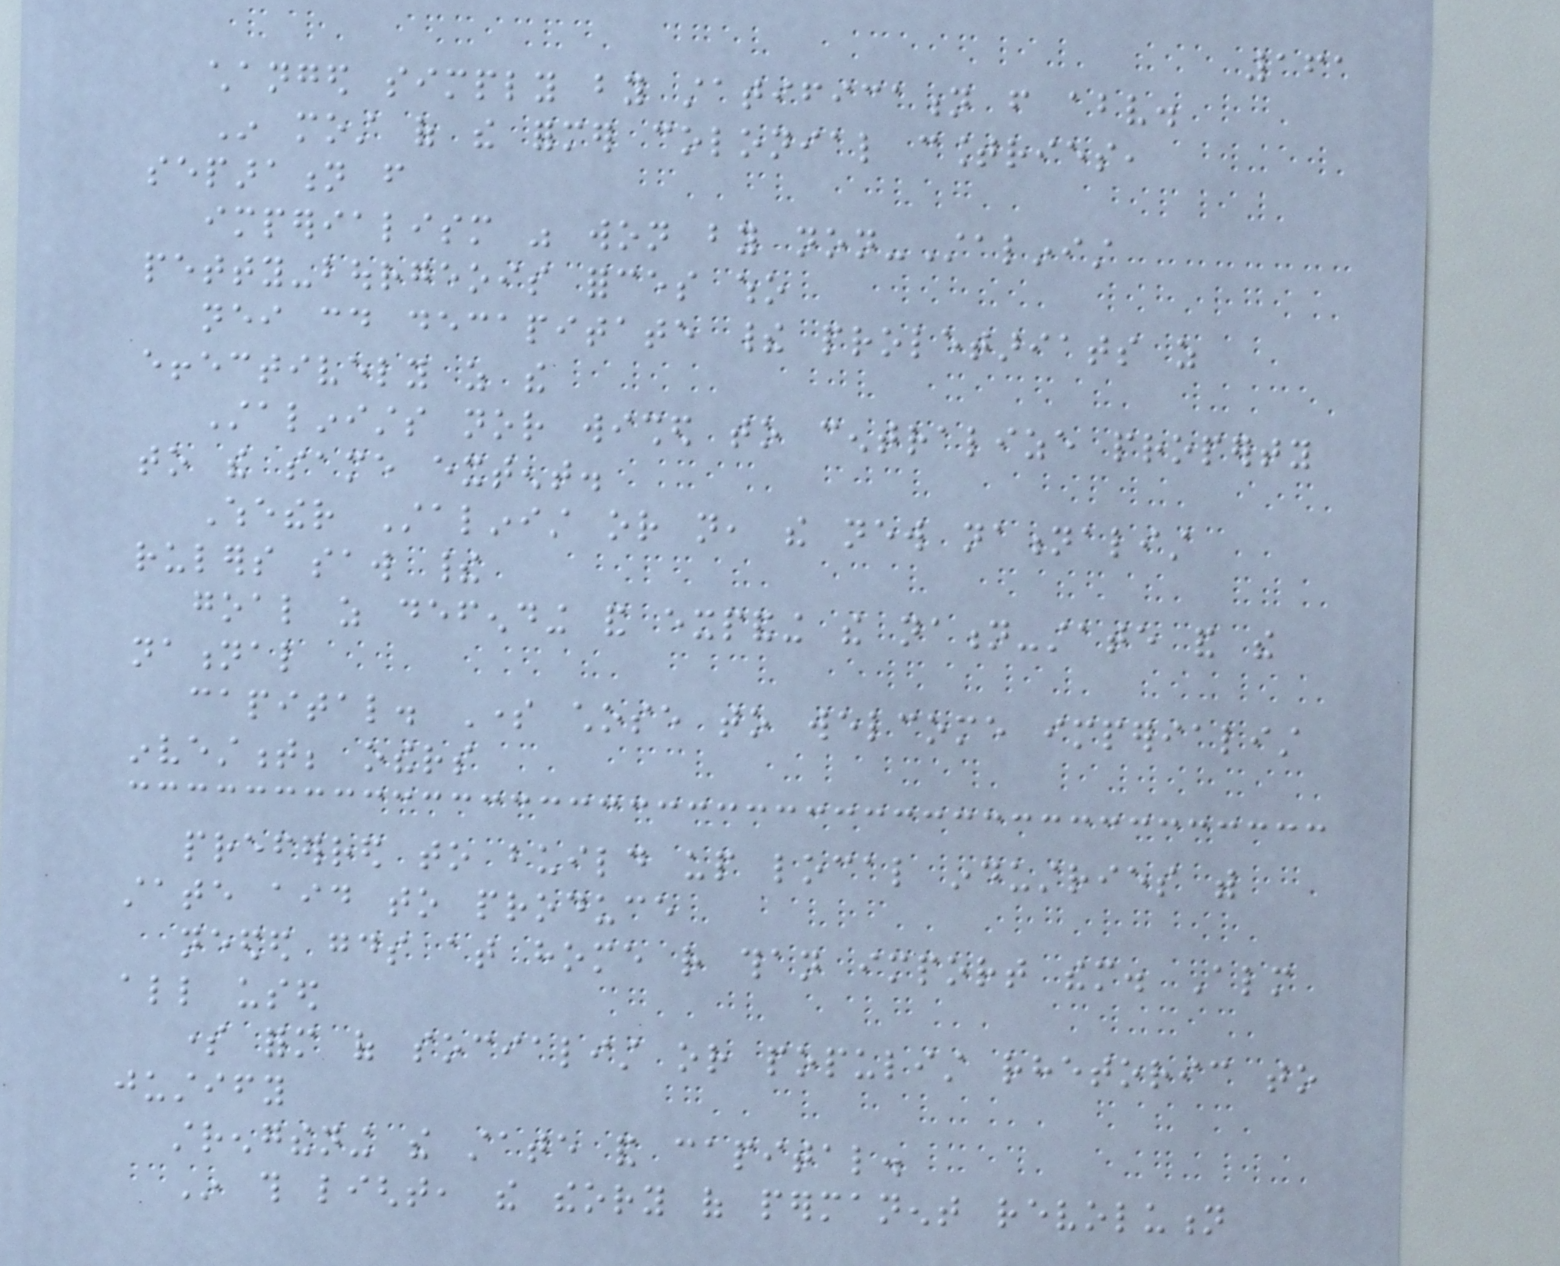161
changed simply by statification from above.
In most of the former colonial countries,
separation from
imperialism was won by non-Stalinist
petty-bourgeois forces who
neither could decapitate their proletariats as
effectively as the
Stalinists nor wished to centralize property
to the same extent.
Whether Stalinist or not, the new nationalist
rulers saw their
goal as defending and expanding the nation-state and the
national
capital. Some chose to welcome imperialist
investment; others
preferred to build up local industries with
state aid to produce
needed goods at home rather than import them. Almost
all used
some form of socialist or populist rhetoric to
justify
strengthening the state and capital.
In this light, the theory of permanent revolution
